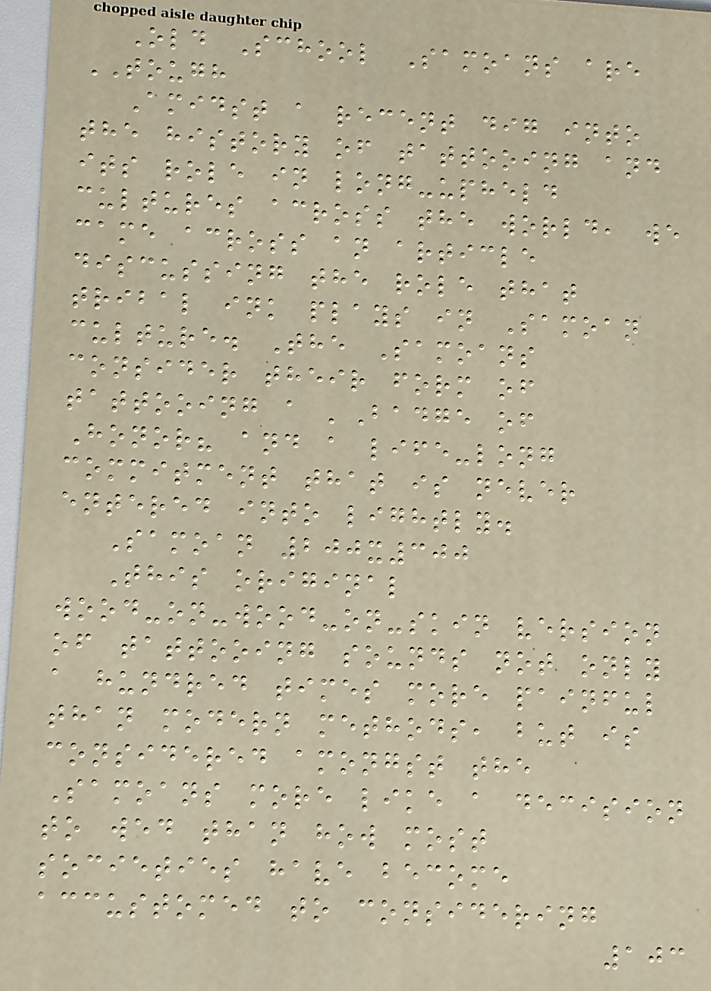Old School Samoans are
TOUGH
Amidst a recent dig into
the history of tattooing and
its role in long-upheld
cultures across the world, we
came across an article
discussing the role that
tribal ink plays in Samoan
culture. The Samoans
consider their form of
tattooing a 'Badge of
Honor? and a life-long
commitment that is never
entered into lightly.
Samoan 200x300
This original
wood-on-wood-on-skin version
of tattooing sounds not only
a hundred times more painful
than modern methods, but is
considered amongst the
Samoans more like a decision
to wed than how most
societies have become
accustomed to considering
103
